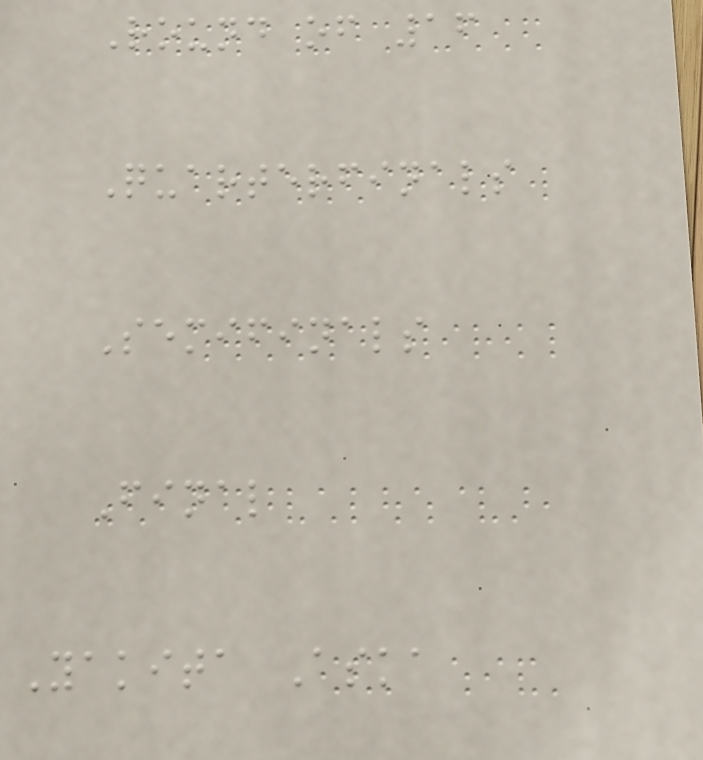Round of 16
Quarterfinals
Semifinals
Final
Yakita Aska
